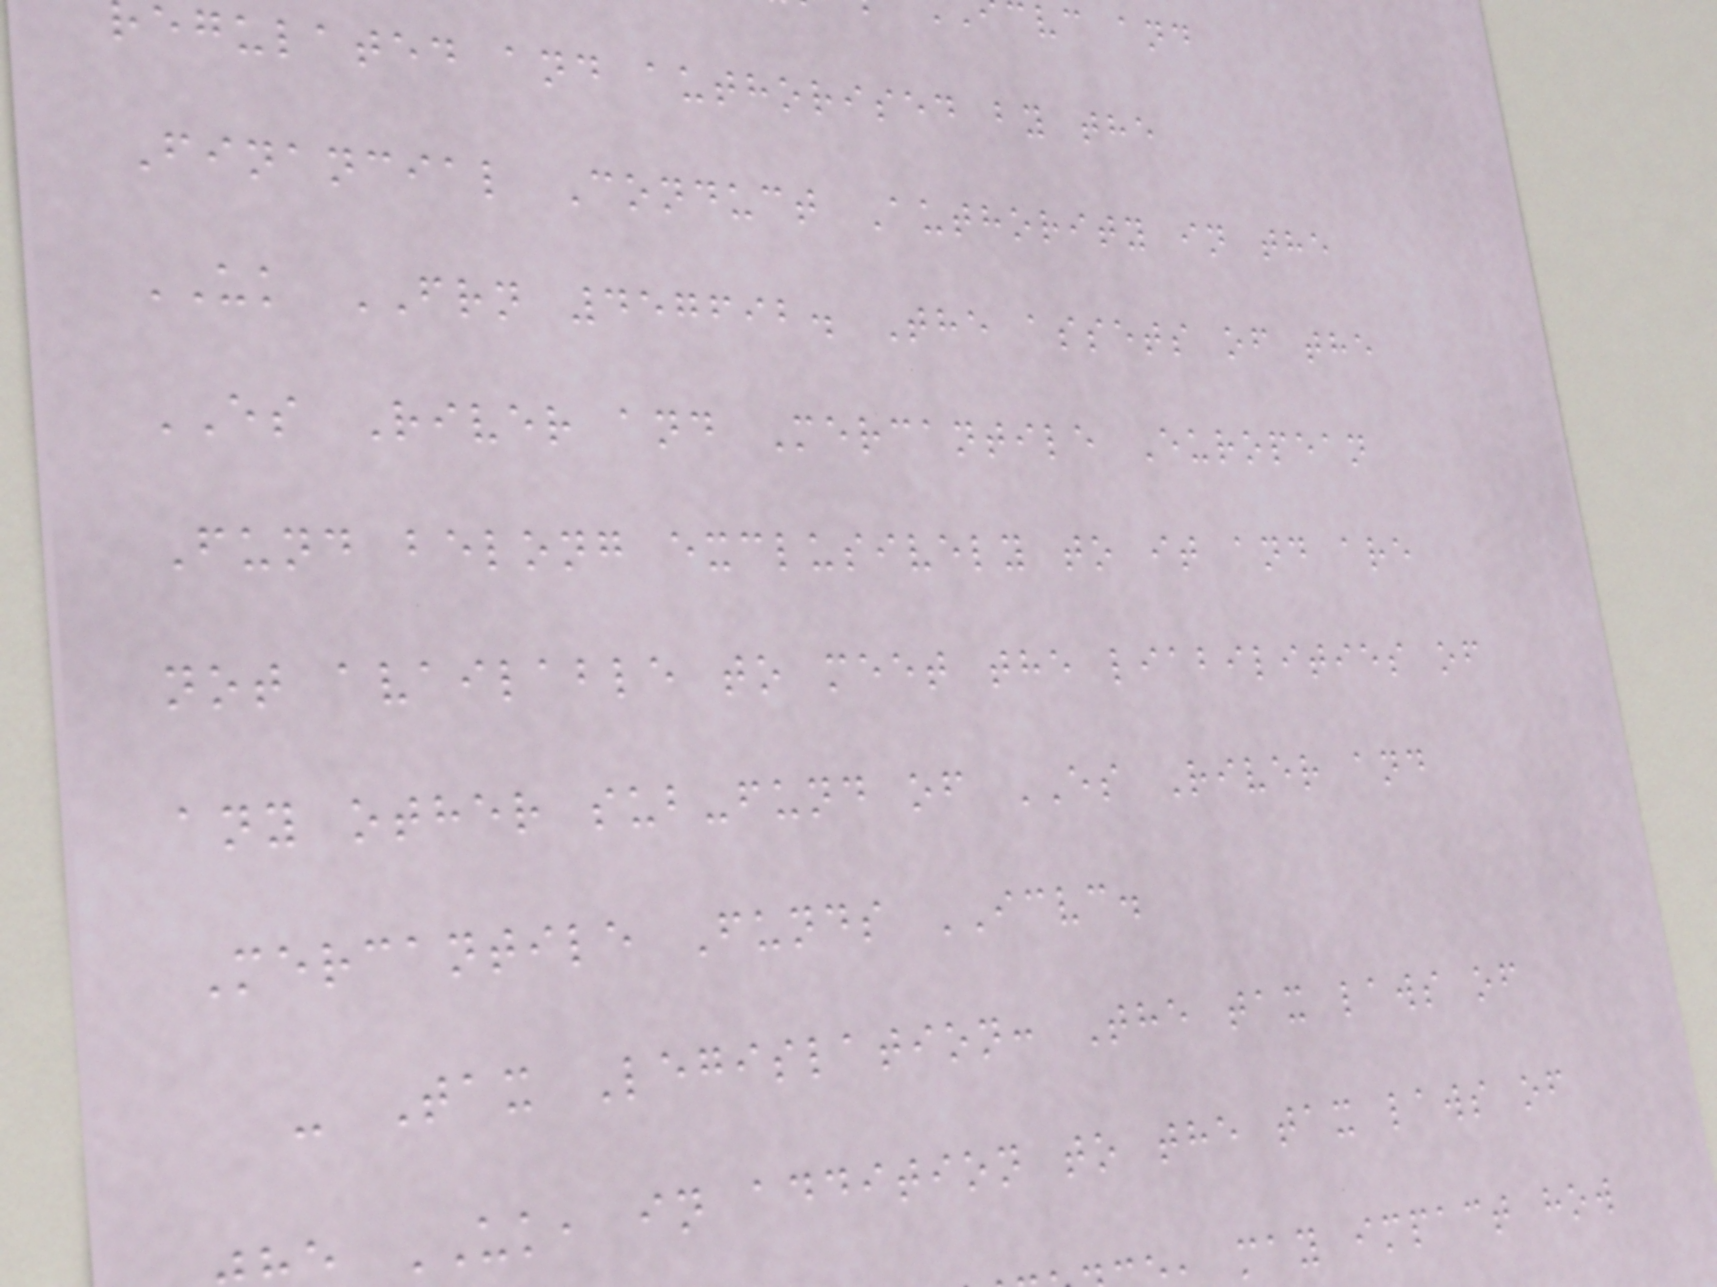egulated and authorised by the
Financial Conduct Authority in the
UK FRN 457692. The assets of the
ES River and Mercantile European
Fund belong exclusively to it and are
not available to meet the liabilities of
any other sub-fund of ES River and
Mercantile Funds ICVC.
- Tax Legislation: The tax laws of
UK, in addition to the tax laws of
may impact how
